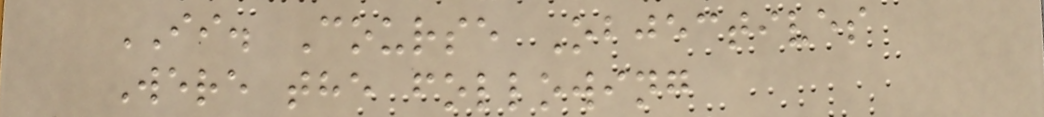II. Course Objectives
Were the following
